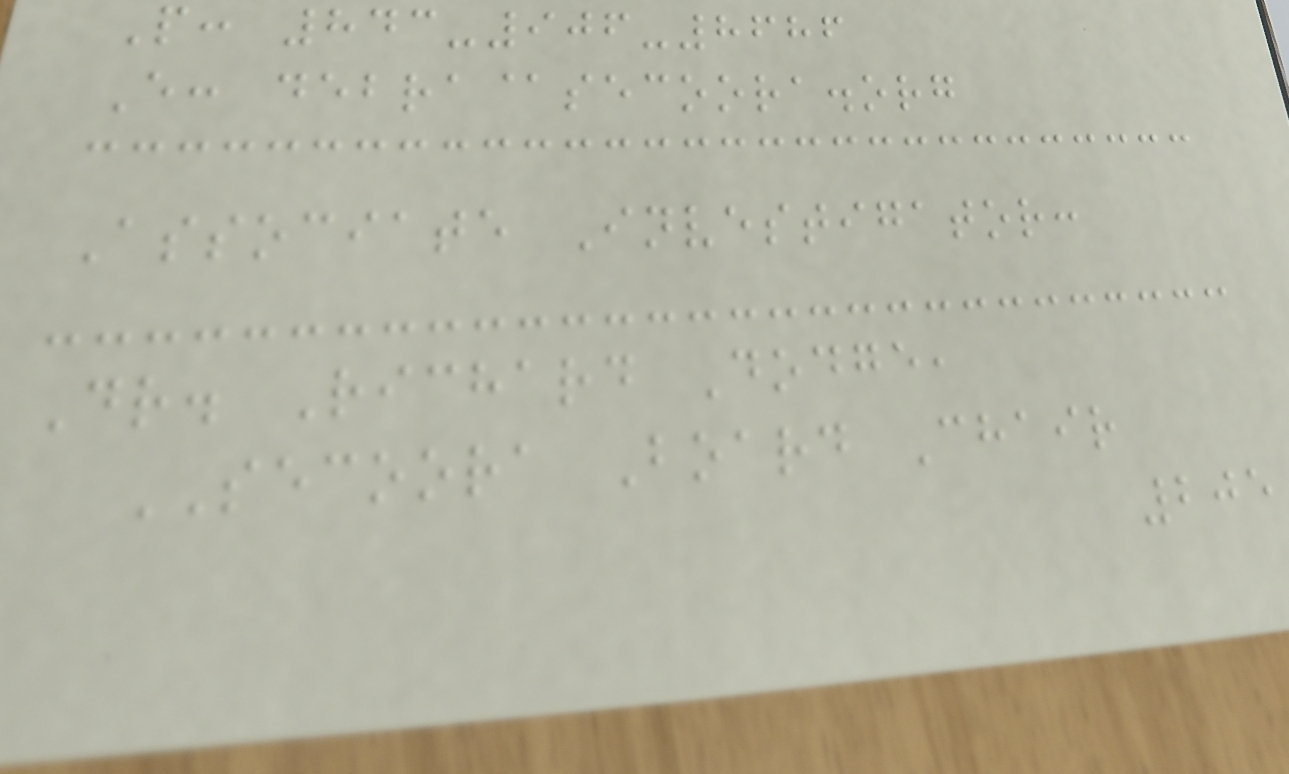P: 843-906-8686
E: debra@secoora.org
Associate Investigator:
Dr. Richard Dodge,
SECOORA Board Chair
205
